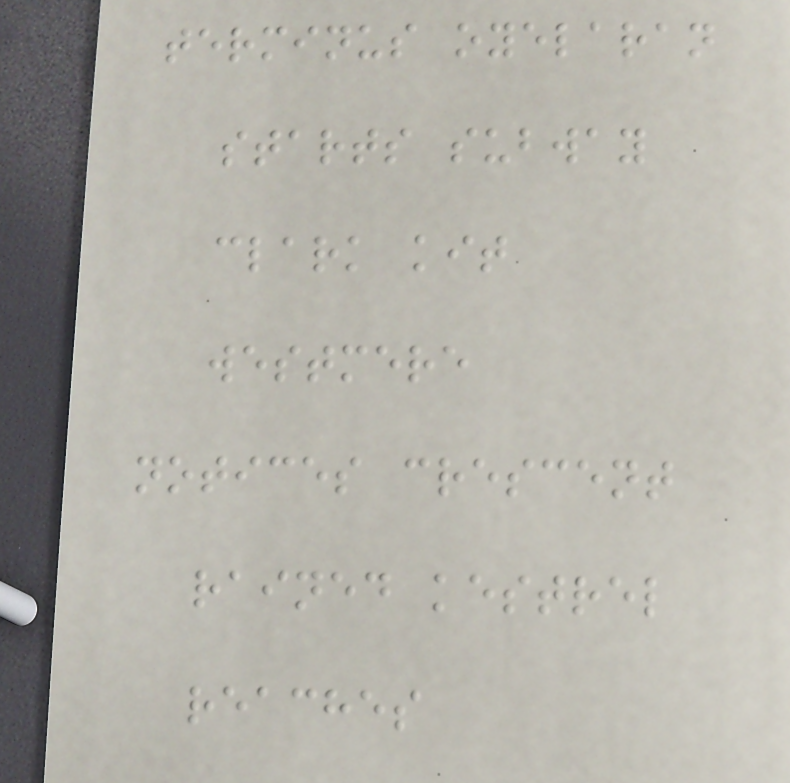terminus oyelaran
starts subway
clark kit
westmere
notices crescent
rained kestrel
reaches
